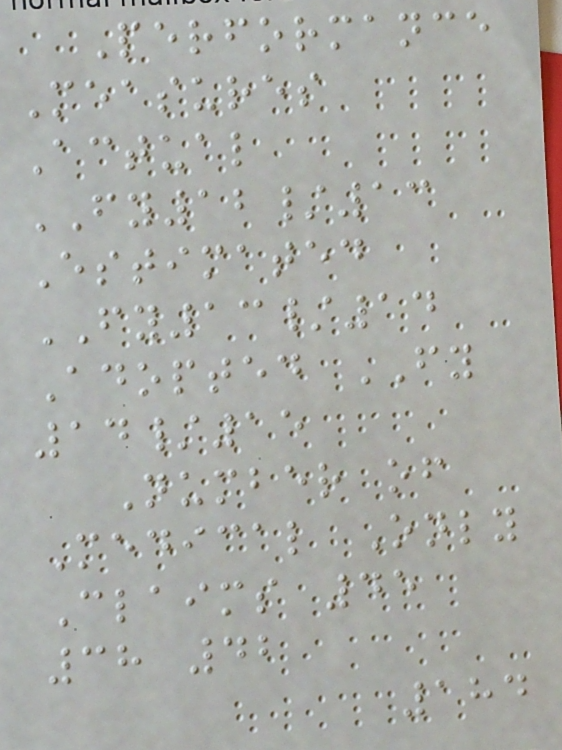Performance
Measures
Actual
FY12/13
Estimated
FY13/14
Adopted FY
14/15
Number of
Medical Only
Claims 45
38 42
184
